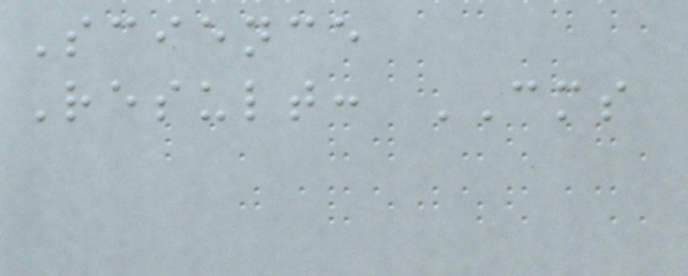Science
Result: CMS
